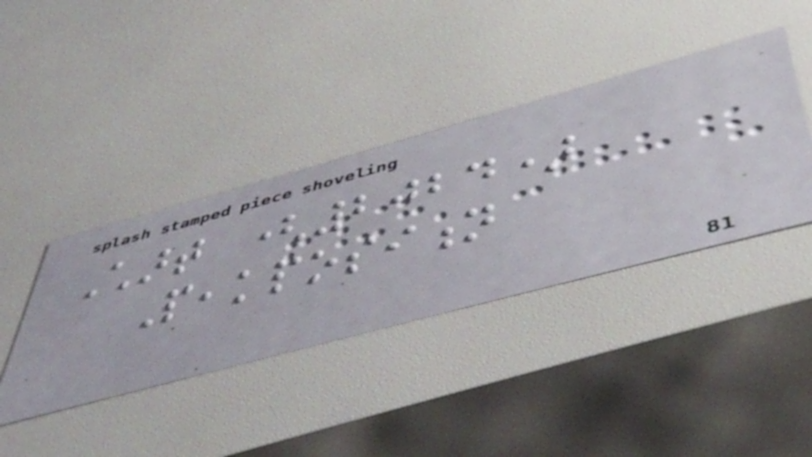Chart (2024)
Peakposition
